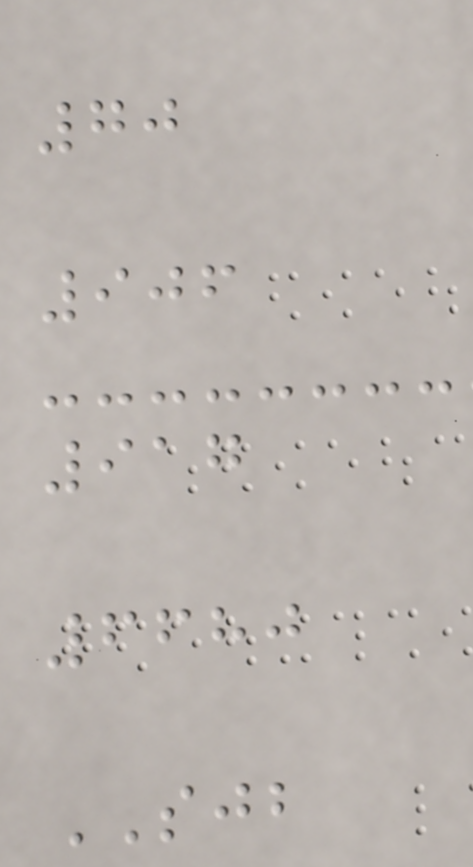70
906
917
6680
SJB
